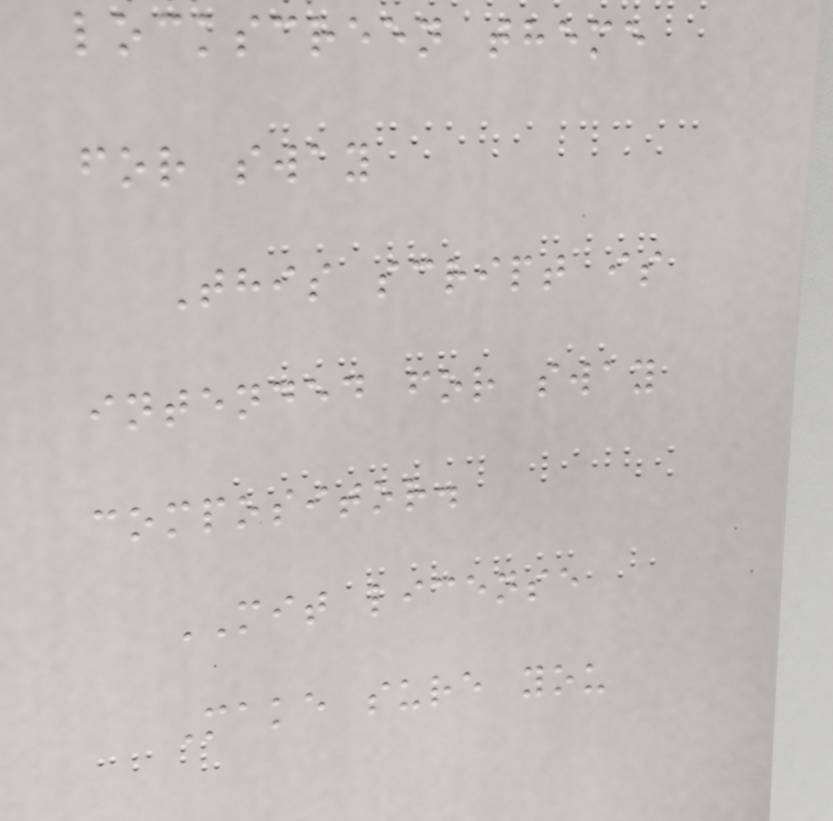lockscreen theme
for sway
This script is
intended for sway
compositor.
MIT license
Make sure you
